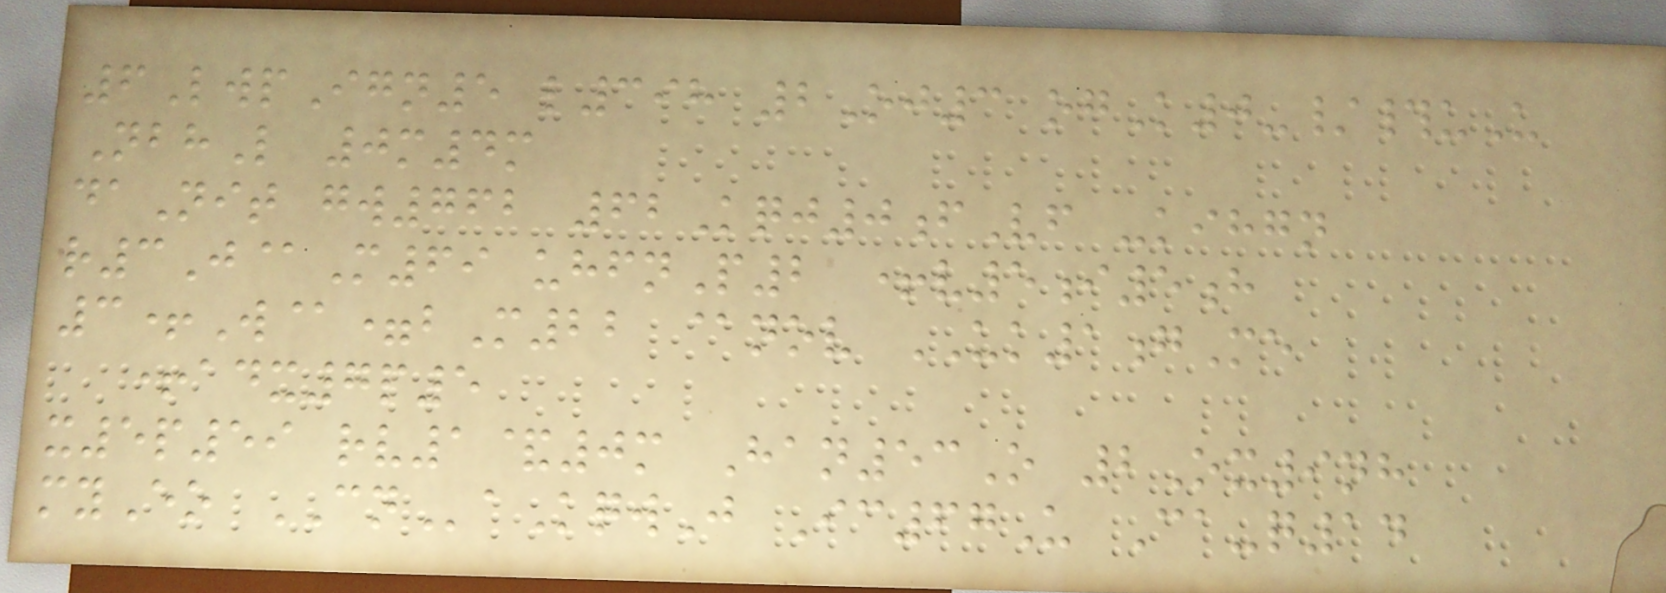6LwpIgn5 l398 2Oj3 ogK0-/#uU
NbhL 0m4m
daNit gw762 62Kqj0fVf -kihgn
r3J@M69 uhfnP2 +v5i5h
3+W@=bM22 @nov UK1gMe
+adx7p5
x5p59 rv1&0m Han53O 2Ox9nh
myEo CNaKqwJ Ic67U Ca-q14
